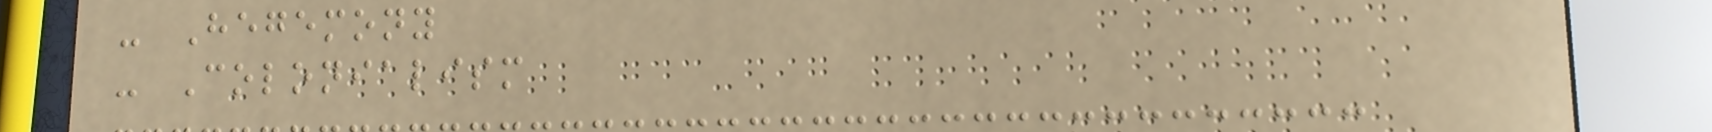- Hegemony
- Colonialism
